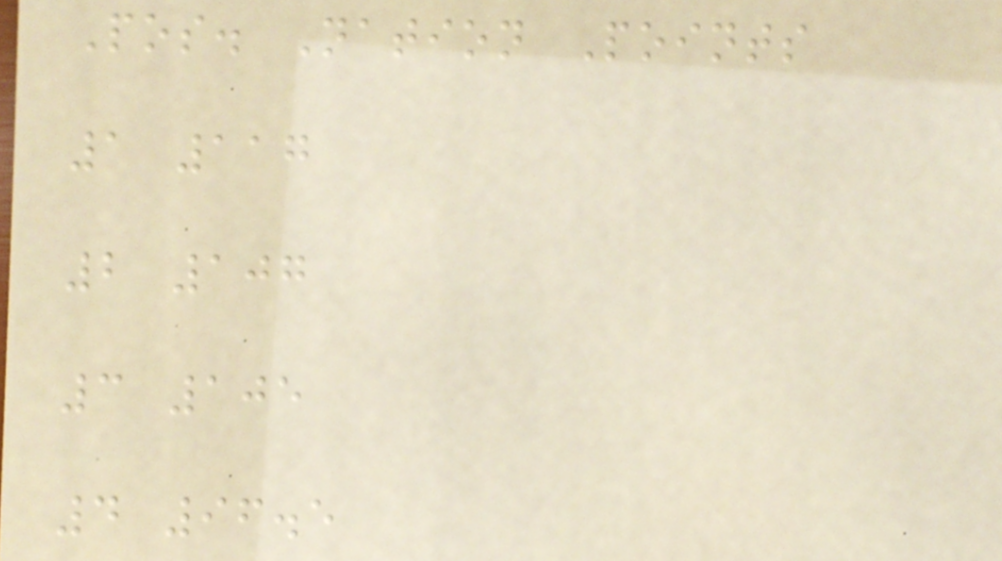Pos. Nation Points
1 117
2 107
3 105
4 96.5
